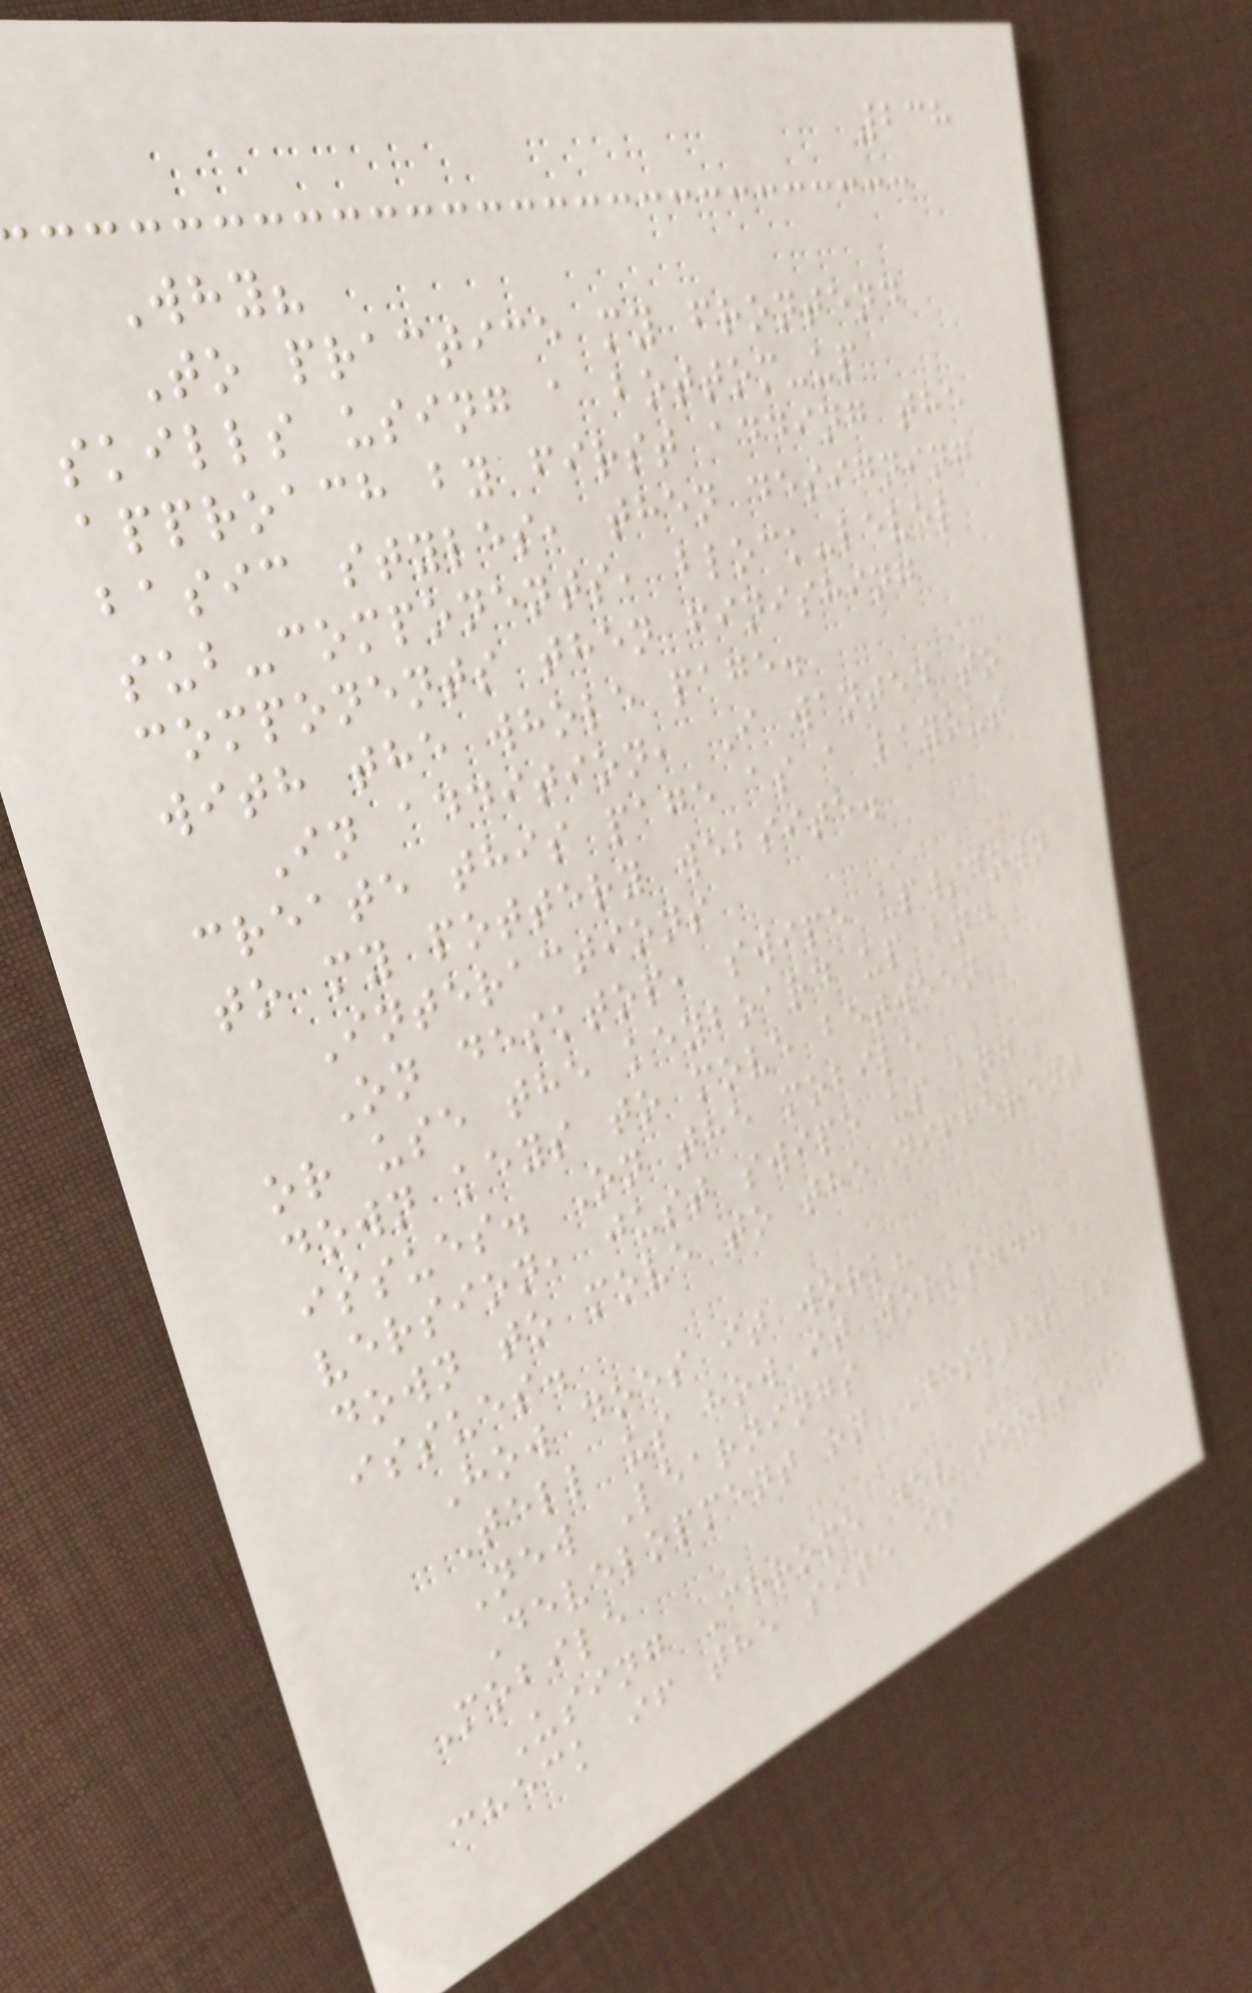238
Why?
To practice my frontend
skills using a bottom-up
approach by first adding the
basic styles, then designing
sub-components, block-level
components then finishing
with the whole page.
In addition, I wanted to
create this page as a layout
to my pottery website.
Interactions
On desktop, swipe up/down
or use the keyboard up and
down keys to move between
issues. On the mobile
version, just swipe up and
down to move to the different
issues.
How does it work?
Tell us how it works...
New Learnings
Development on Desktop vs
Mobile
Using Chrome dev tools to
check if the site is
